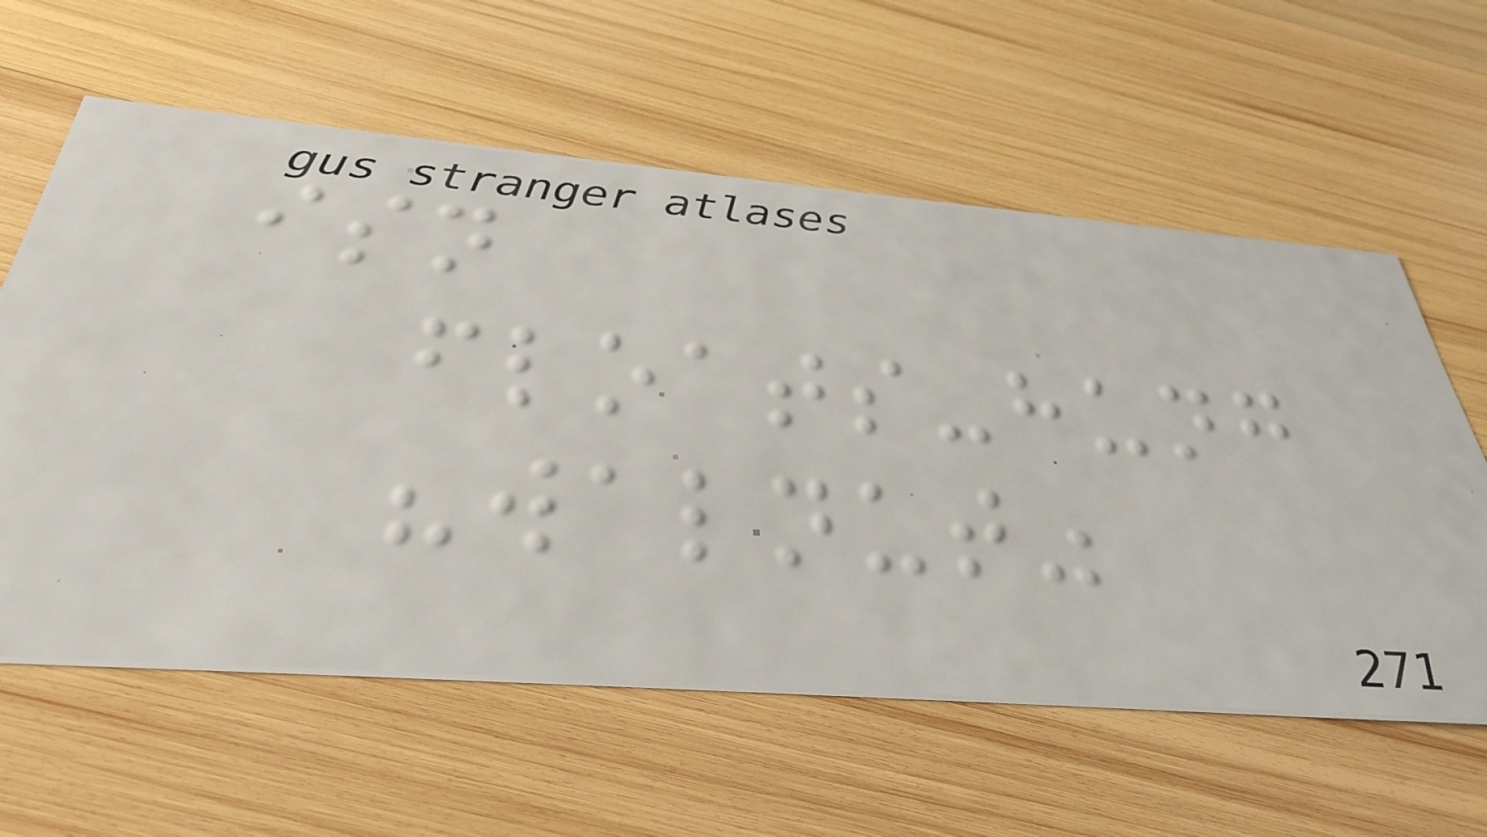isn
floats-hung
"walnut"
